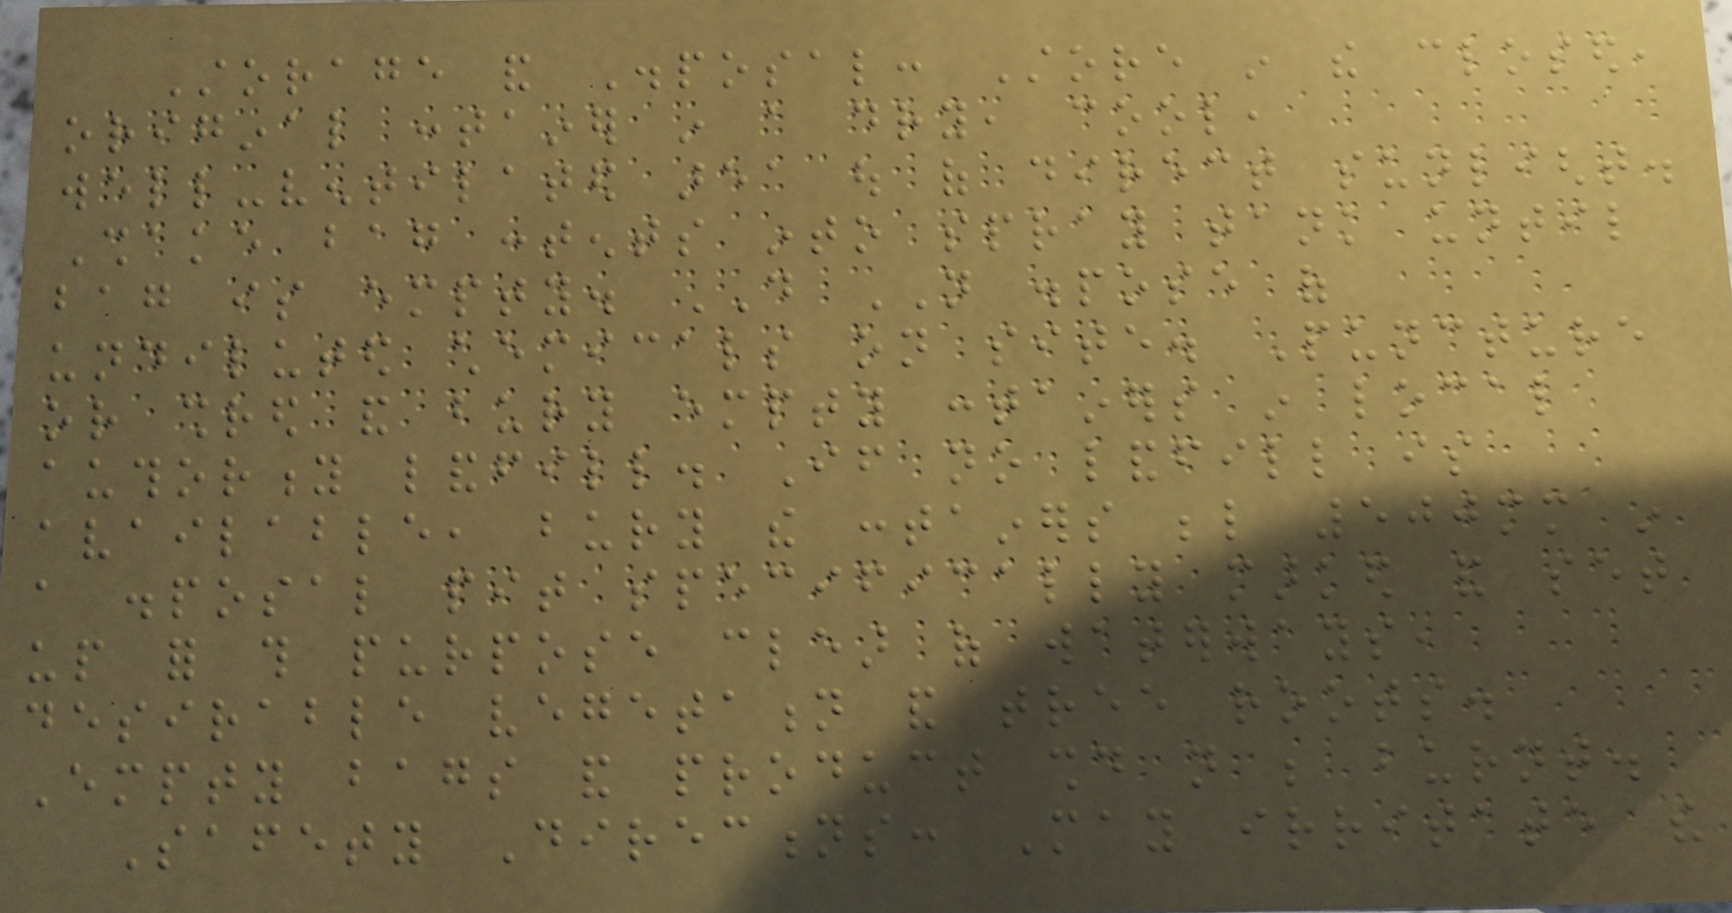Storage and Disposal: Store in the closed,
original container in a dry, cool,
well-ventilated area out of direct sunlight.
Shake bag contents into spray tank until
bag is empty. DO NOT dispose of
undiluted chemicals on site. Puncture
or shred and bury empty containers in local
authority landfill. If no landfill is
available, bury the containers below 500mm in
a disposal pit specifically marked and set
up for this purpose clear of waterways,
desirable vegetation and tree roots.
Empty bags and product should not be burnt.
Safety Directions: May irritate the
